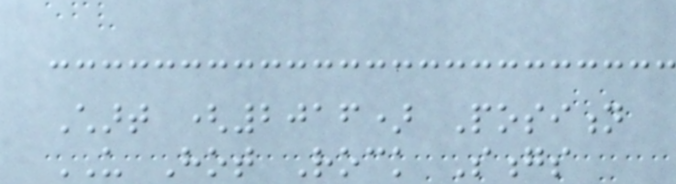Chart (2016) Position
US Hot Rock Songs
